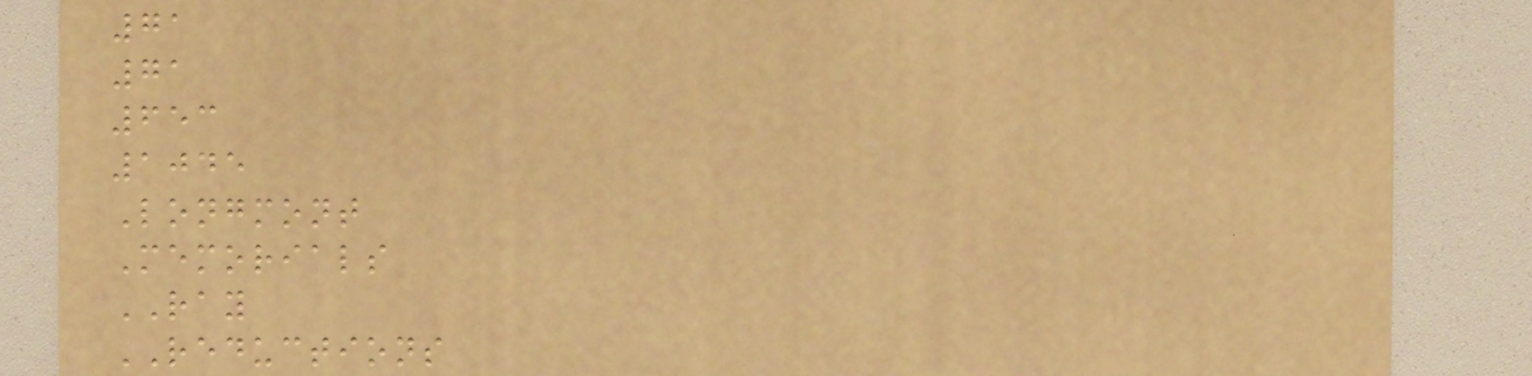71
71
653
1045
Longmont
Memorials
RAY
REDUCTIONS
